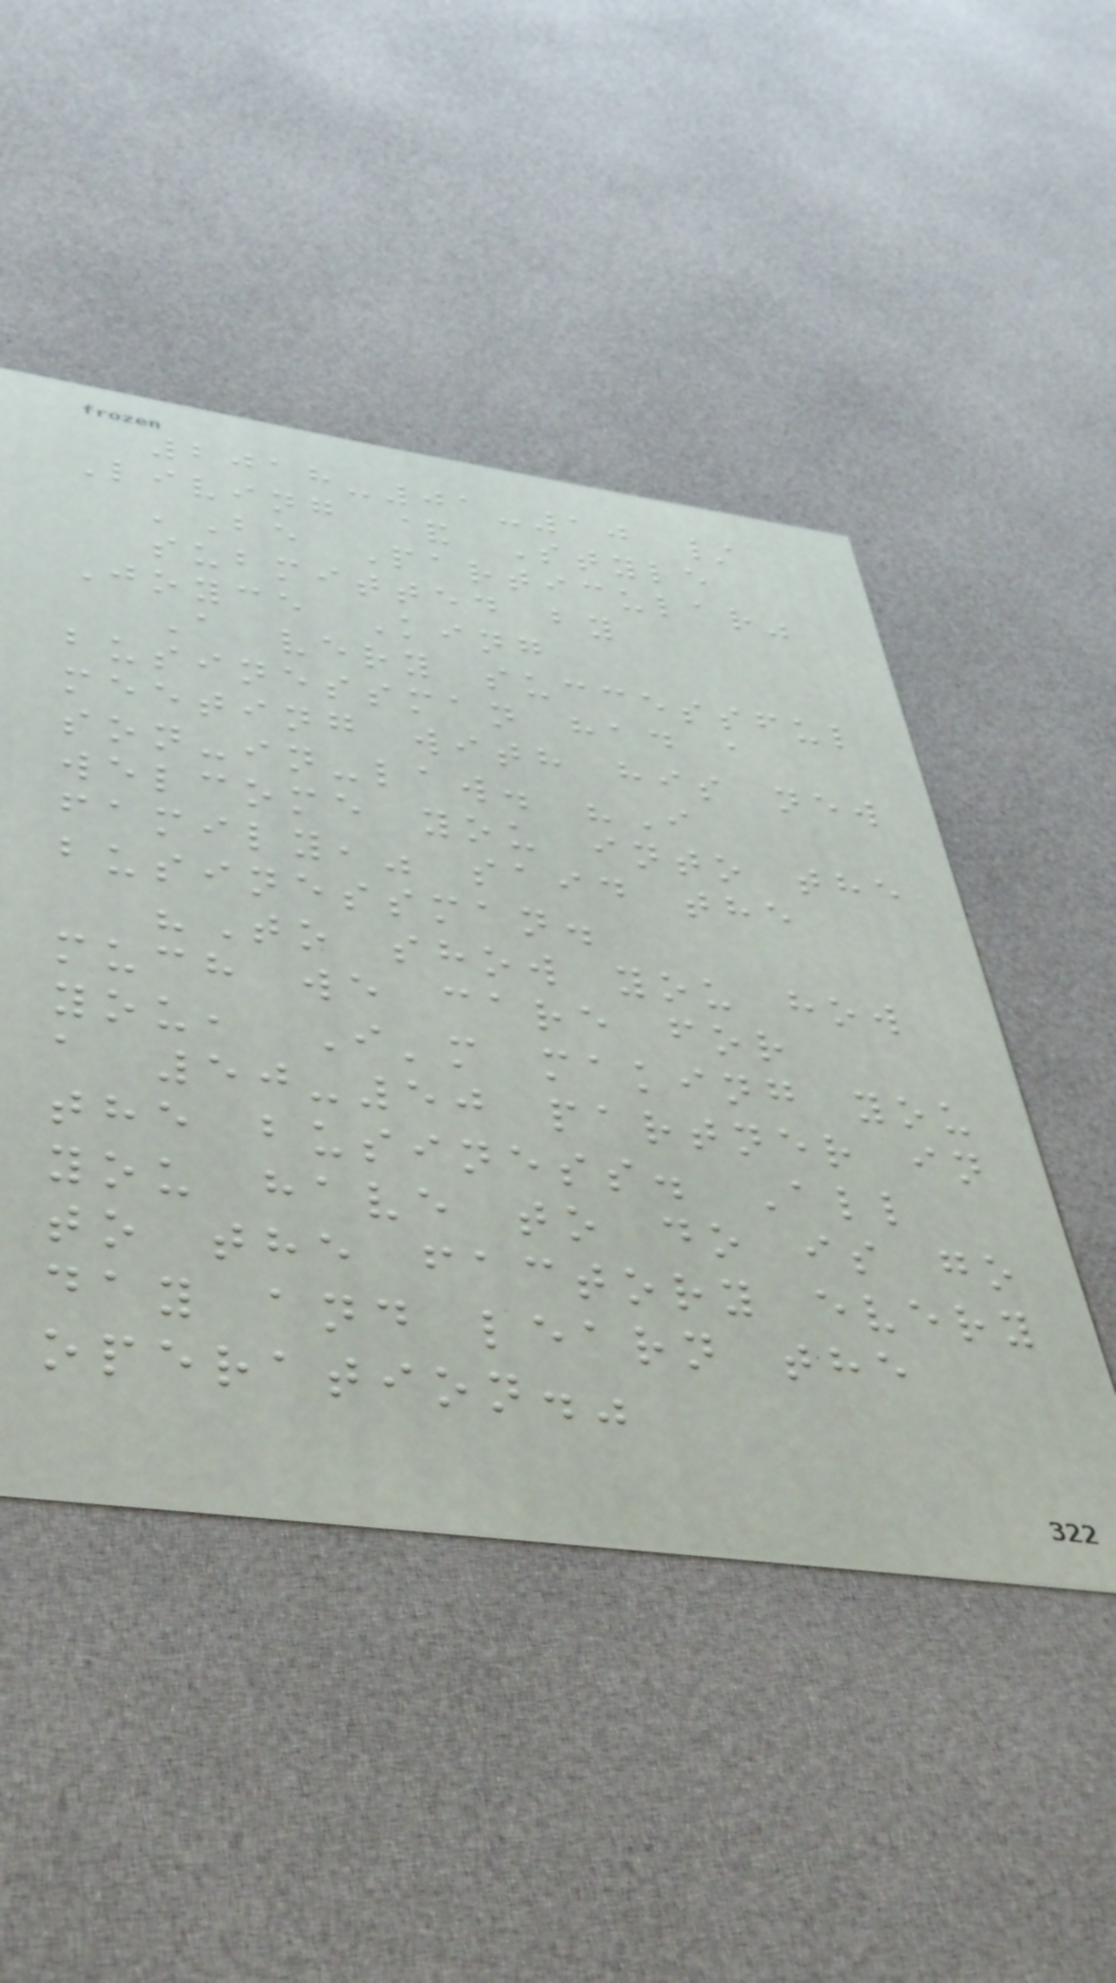2018-01-10 /
Living & Style
'Be Particular"
submitted by
Joyce King
A very successful
businessman had a
meeting with his new
son-in-law. "I
welcome you into the
family," said the
businessman.
"To show you how
much we care for
you, I'm making you
a 50-50 partner in
the business. All
you have to do is go
to the factory every
day and learn the
operation."
